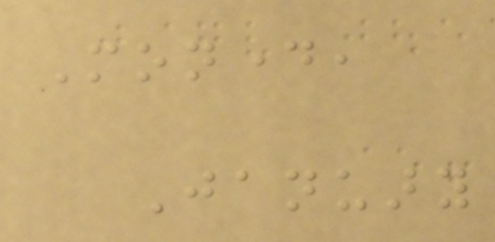Monday,
January
